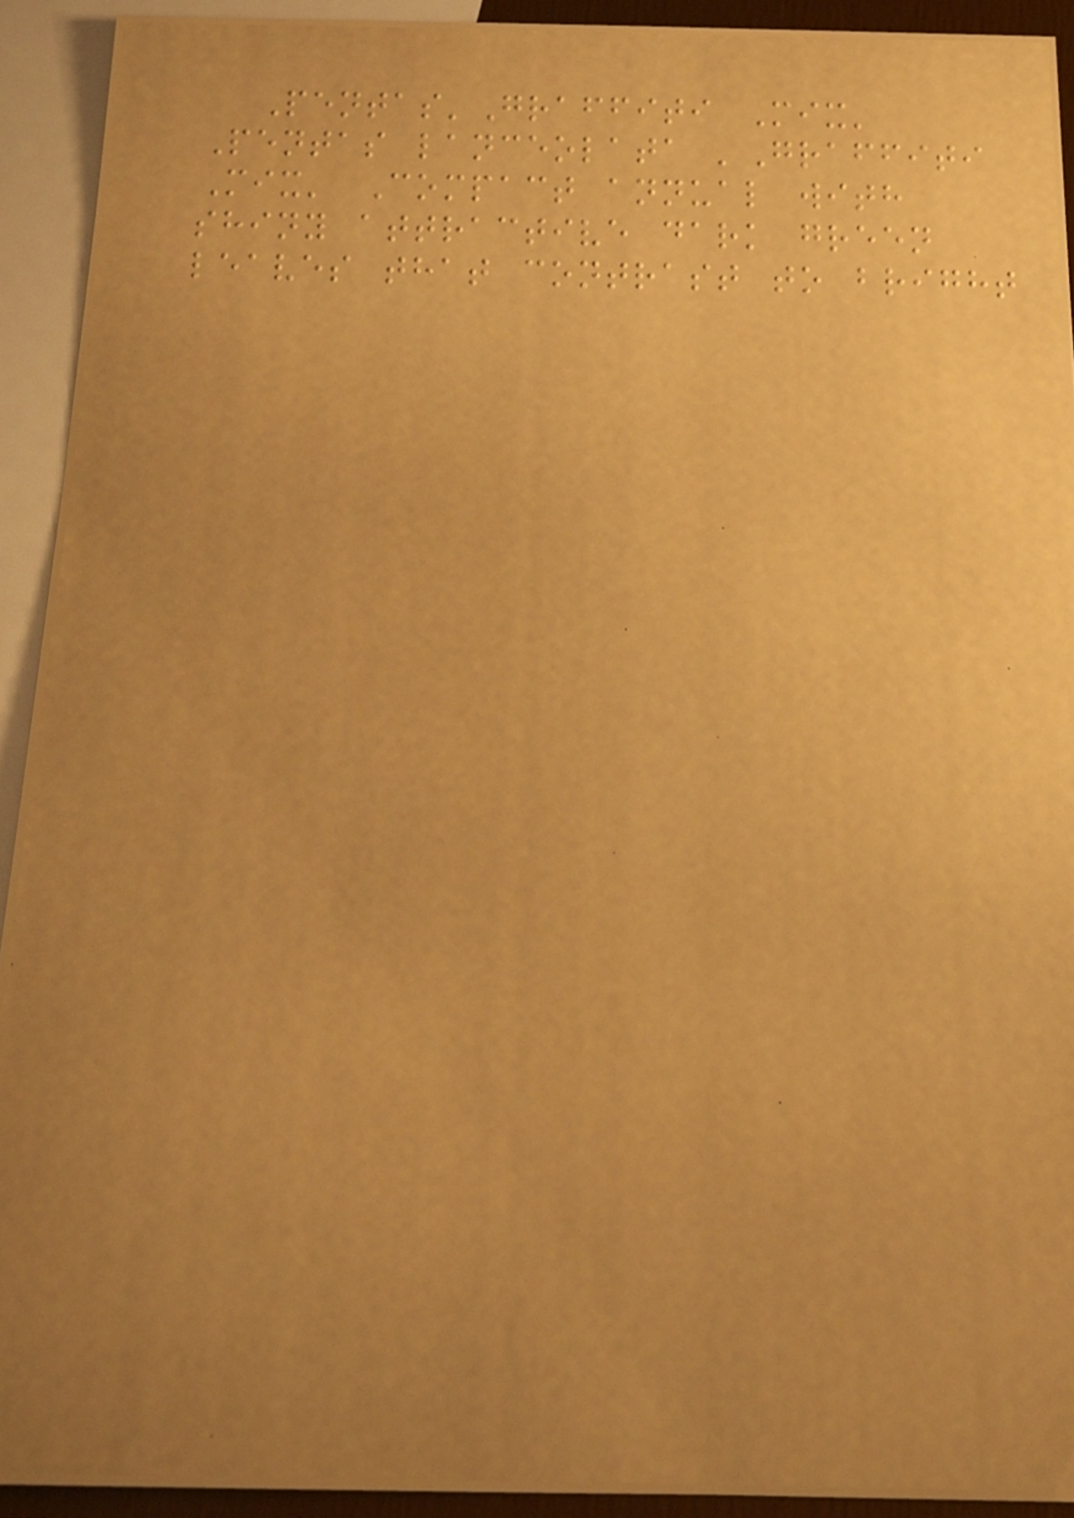Pentas'Graffiti Mix'
Pentas lanceolata 'Graffiti
Mix' Compact annual with
shiny attractive dark green
leaves that contrast to bright
